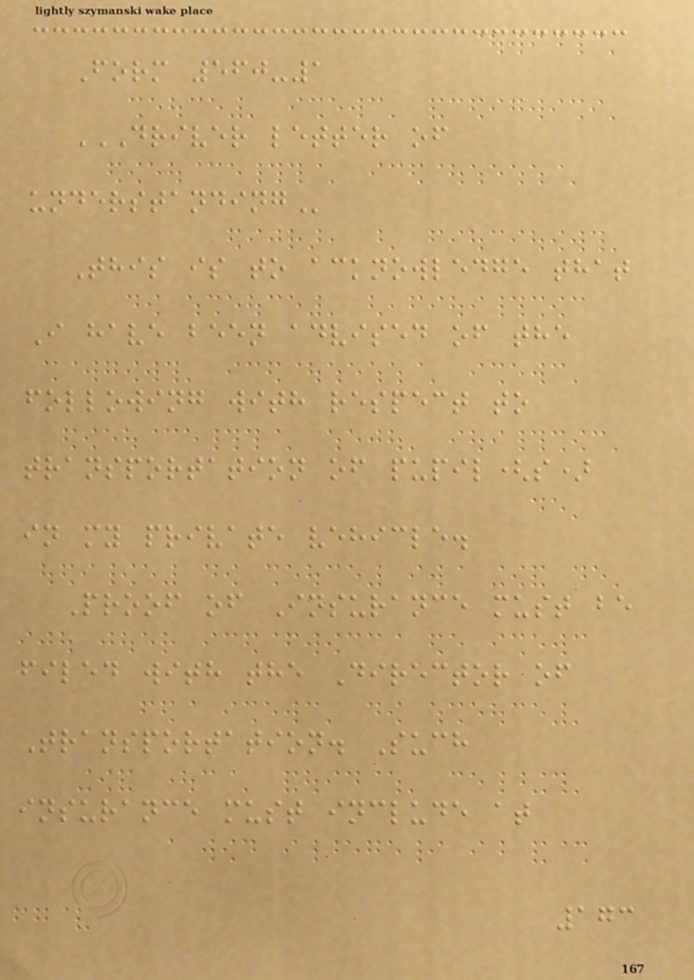Form 560-1
DRIVER LETTER OF
UNDERSTANDING
This is to acknowledge that
I have been advised of the
following with respect to
transportation of pupil(s)
in my private vehicle.
Proof of Insurance must be
filed with the Director of
Transportation. Such
insurance must include at
173
